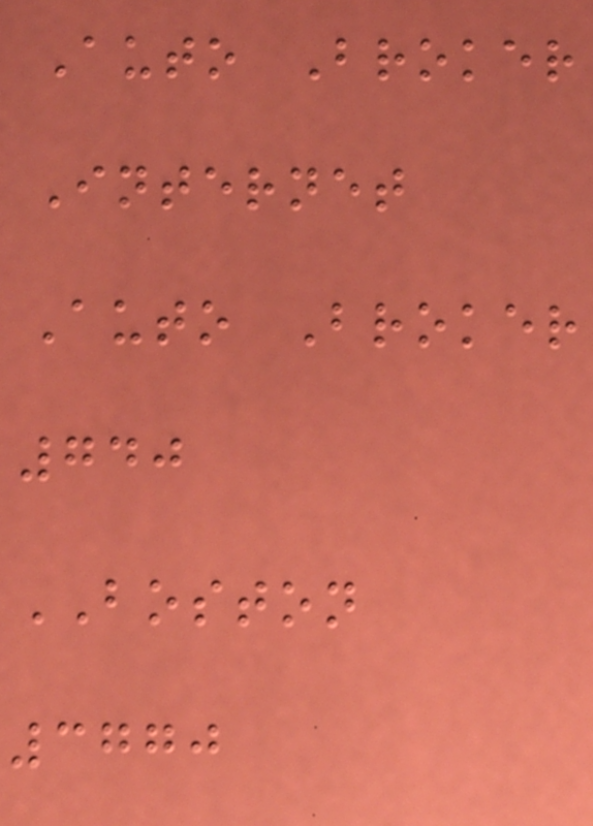Auto Broker
Internet
Auto Broker
740
BOSTON
3770
